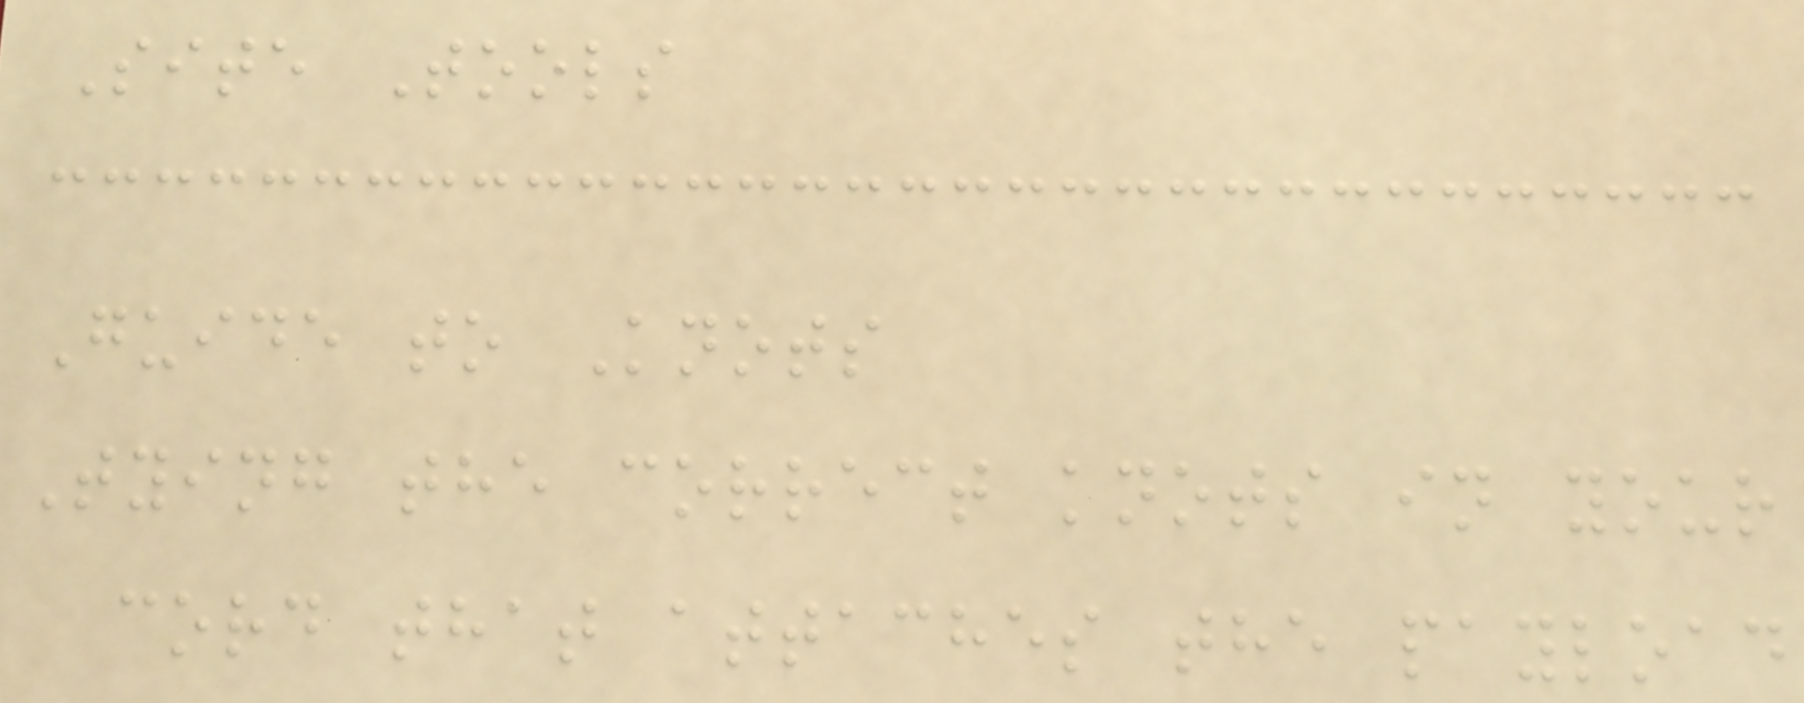Site Tools
Guide to Knots
Tying the correct knots in your
cord that attaches the payload
